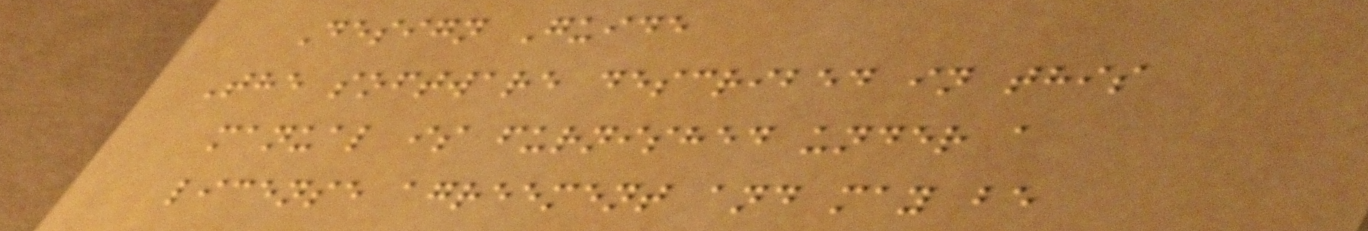Design Guide
The software described in this
manual is furnished under a
license agreement and may be
